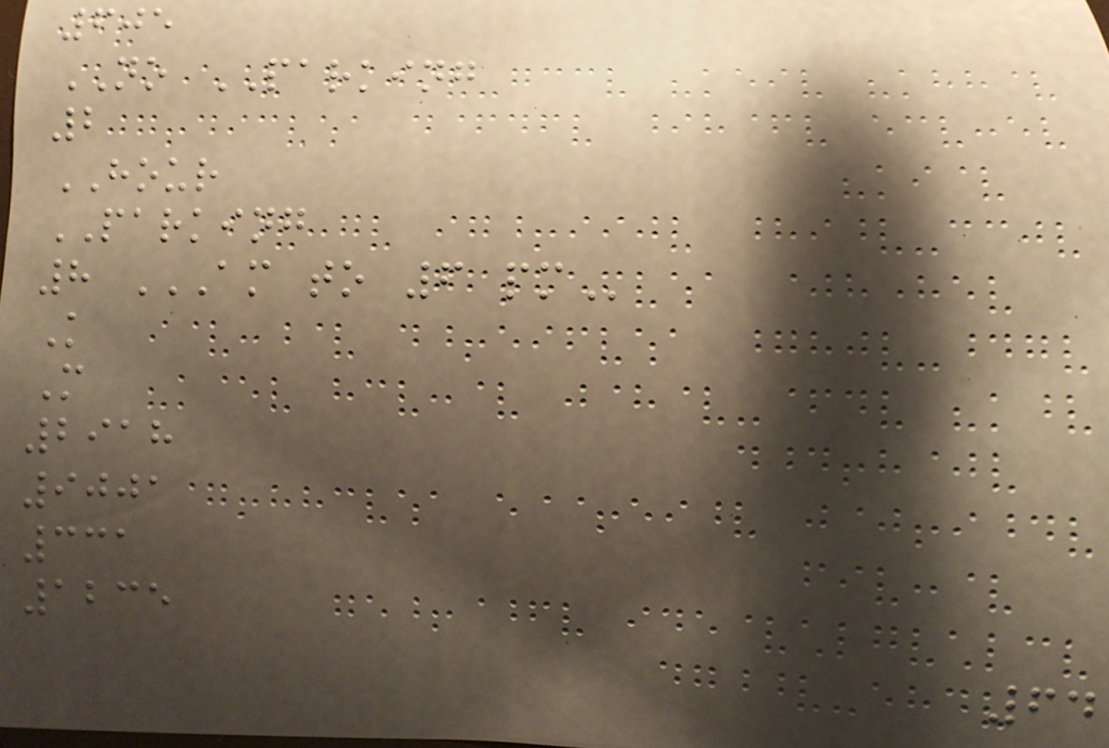605
NO PARKING
2
HOUR
PARKING
8 AM TO 6 PM
K
M
2918
9001
331
1235
64
